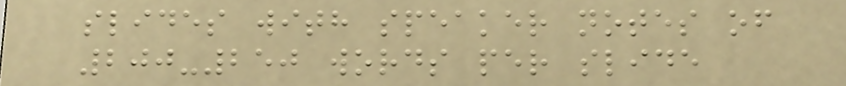slides with speaker notes of
200-250 words per slide
